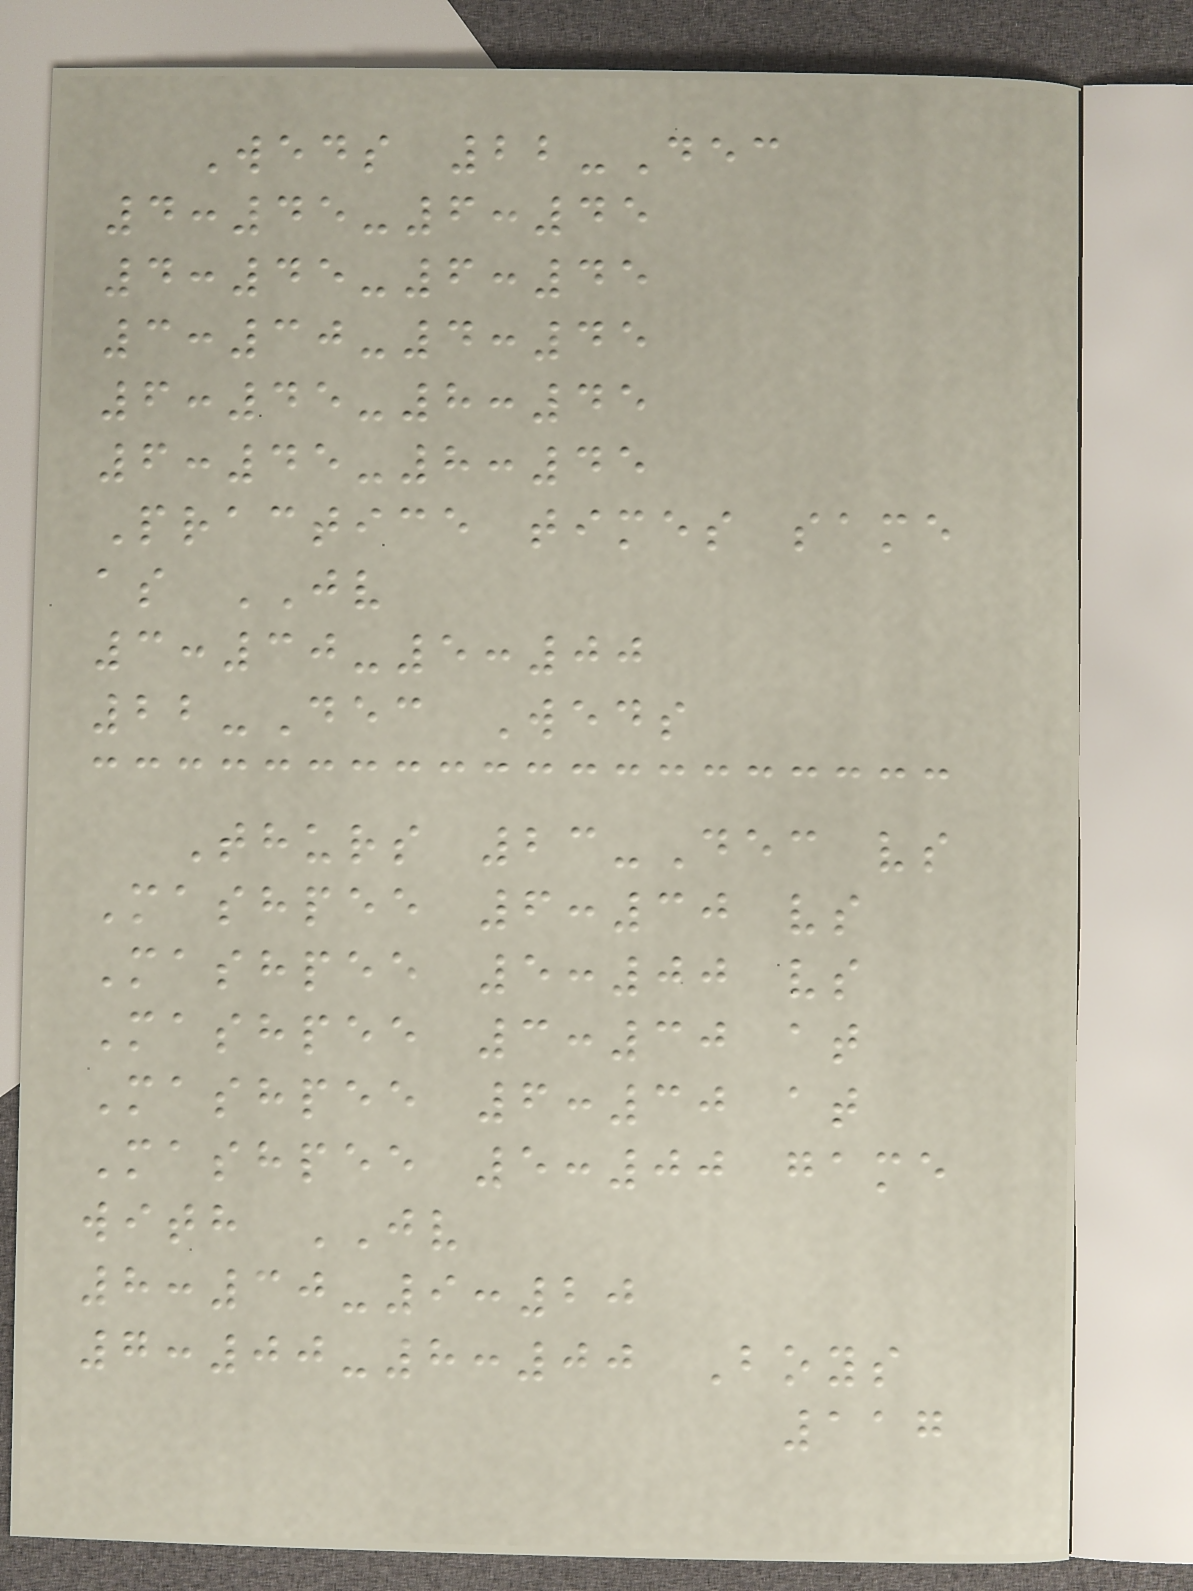Weds 22-Dec
4:45-6:45
4:45-6:45
3:30-4:45
6:45-8:45
6:45-8:45
Practice times same
as JV
3:30-5:00
22-Dec Weds
Thurs 23-Dec vs
Mashpee 6:30 vs
Mashpee 5:00 vs
Mashpee 3:30 at
Mashpee 6:30 at
Mashpee 5:00 game
with JV
8:30-9:20
7:00-8:00 Boys
117
